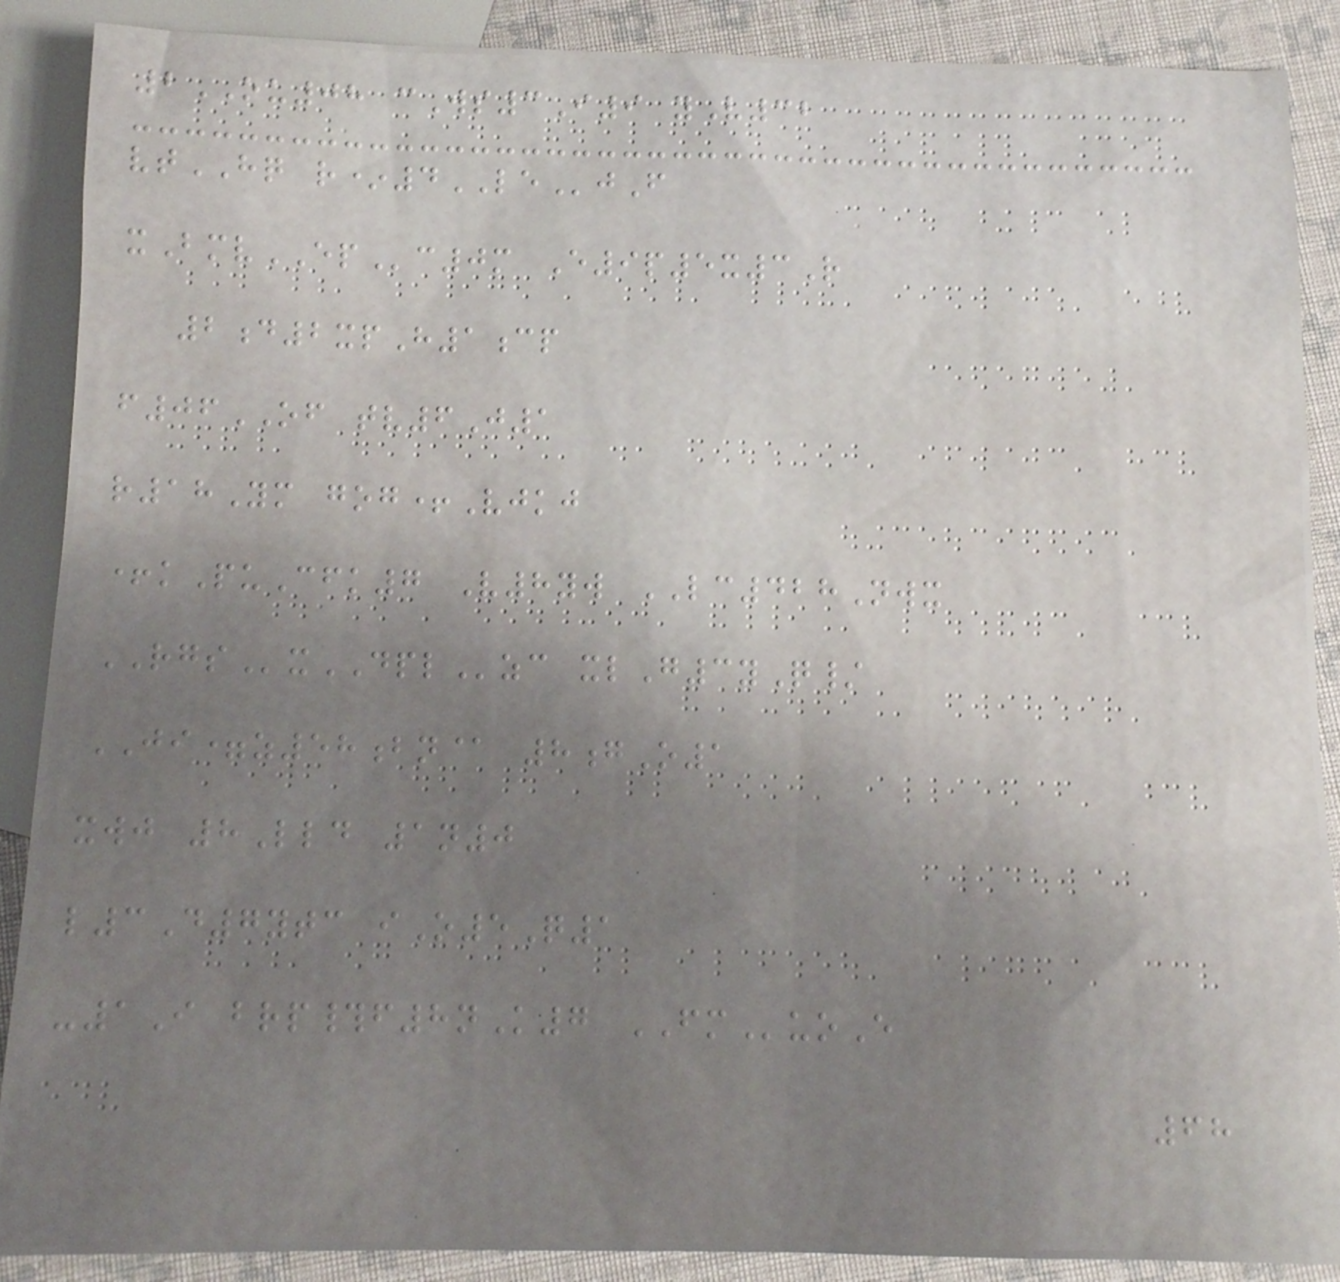2OU08 cWs3I9 yV32
vtHQ r*4LEjF
xBmvEPc0m E9p5x3R
2d2xpH1cp
f06OF tv6J1
r18Ym gog+Vjkj
+kPuCfk7 V8yw LC428Nwx
RGSxDPLzc xlG3yQ/
JI=z58bn@ 8gO1
xwj 8Lld 1n0
l3D7ytc iO5Q1
-1I brp#f8nK7 FMuoE
68
